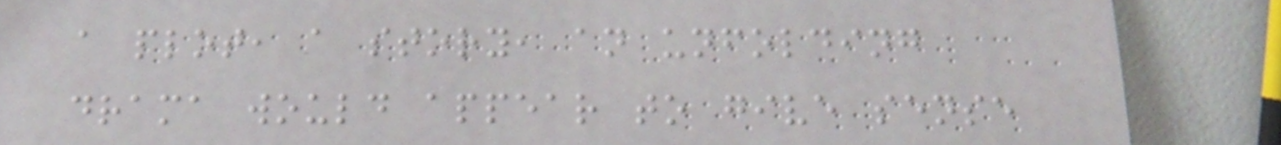a plot, a story, an unfolding
drama would appear to give sense
